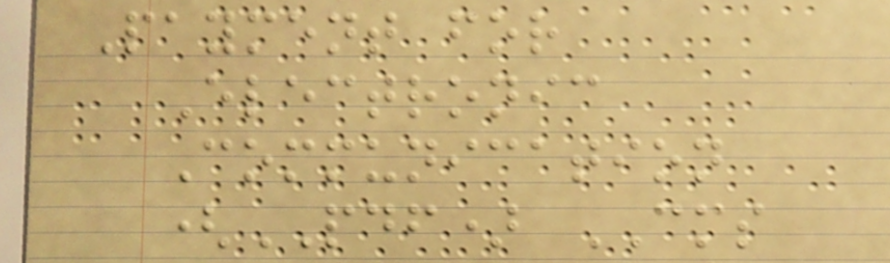Payment for
Electronic
Communication
(PDF) CMS
